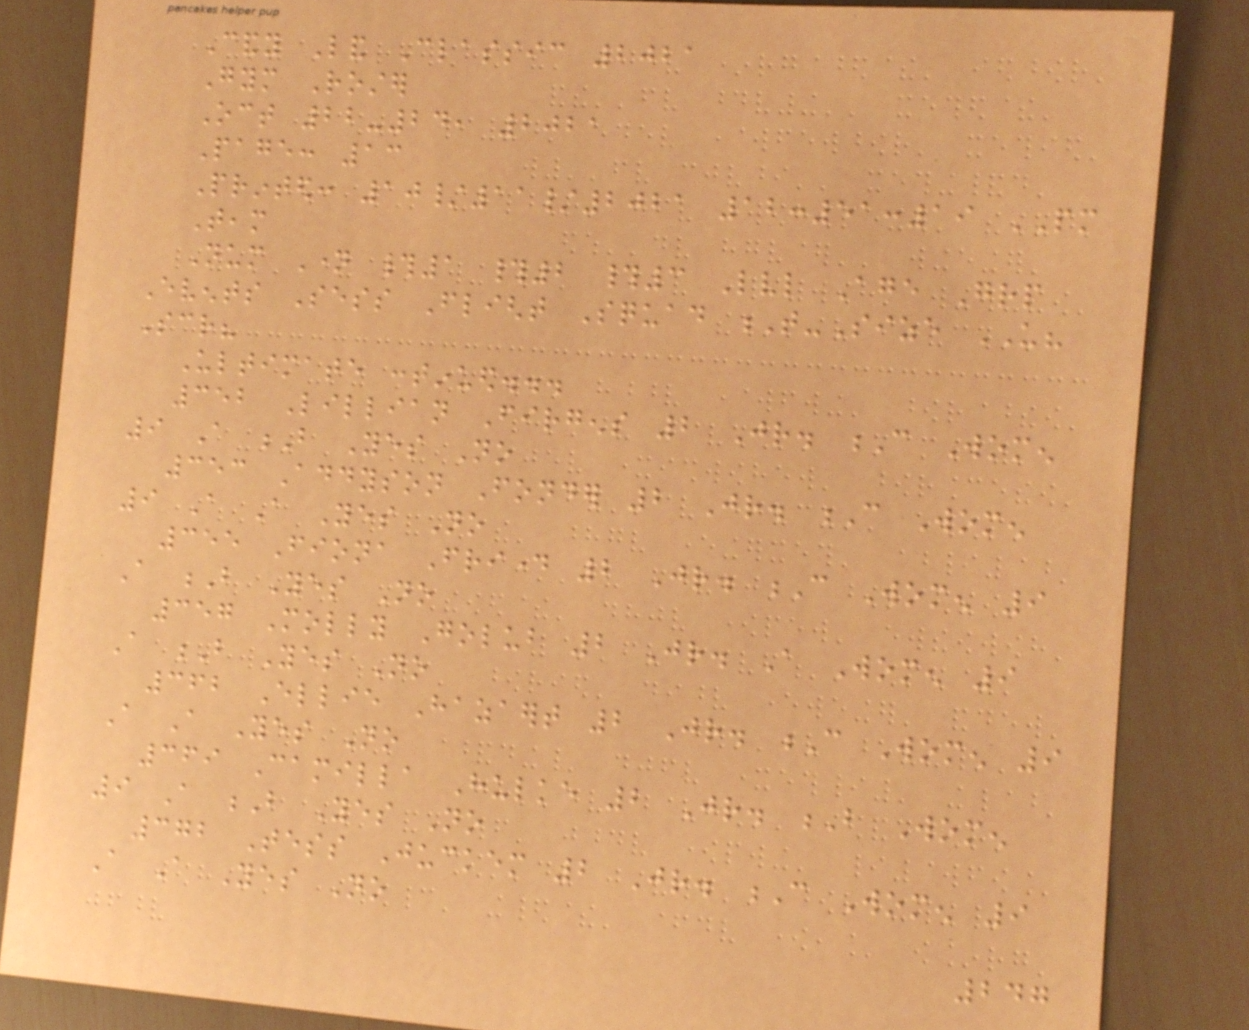Candy Land Classic 2021
Gym Roster
Oct 22-24, 2021
Page: 13
Printed: 10/11/2021 12:51:19 PM
Team
Num Name #1 #2 #3 Lvl Age Grp
Events Sess Flight Squad T-Size US?
Scr?
Ultimate continued...
352 Lillian Firgens 2 Jr. C Women
9 A B Yes No
353 Addyson Fonder 2 Jr. C Women
9 A A Yes No
355 Fiona Friday 2 Jr. C Women 9
A B Yes No
357 Molly Golub 2 Jr. A Women 9
A B Yes No
362 Ellie Hazaert 2 Jr. C Women 9
A A Yes No
369 Camilla Hulke 2 Jr. B Women
9 A B Yes No
372 Tess Juckem 2 Jr. C Women 9
A A Yes No
247
